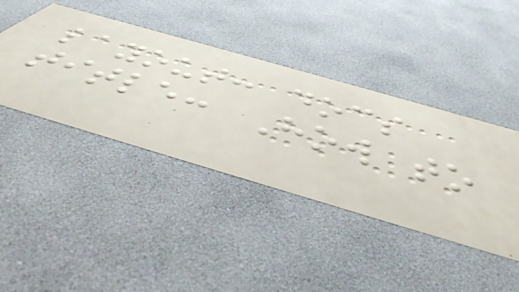layout: docs
title: How to
